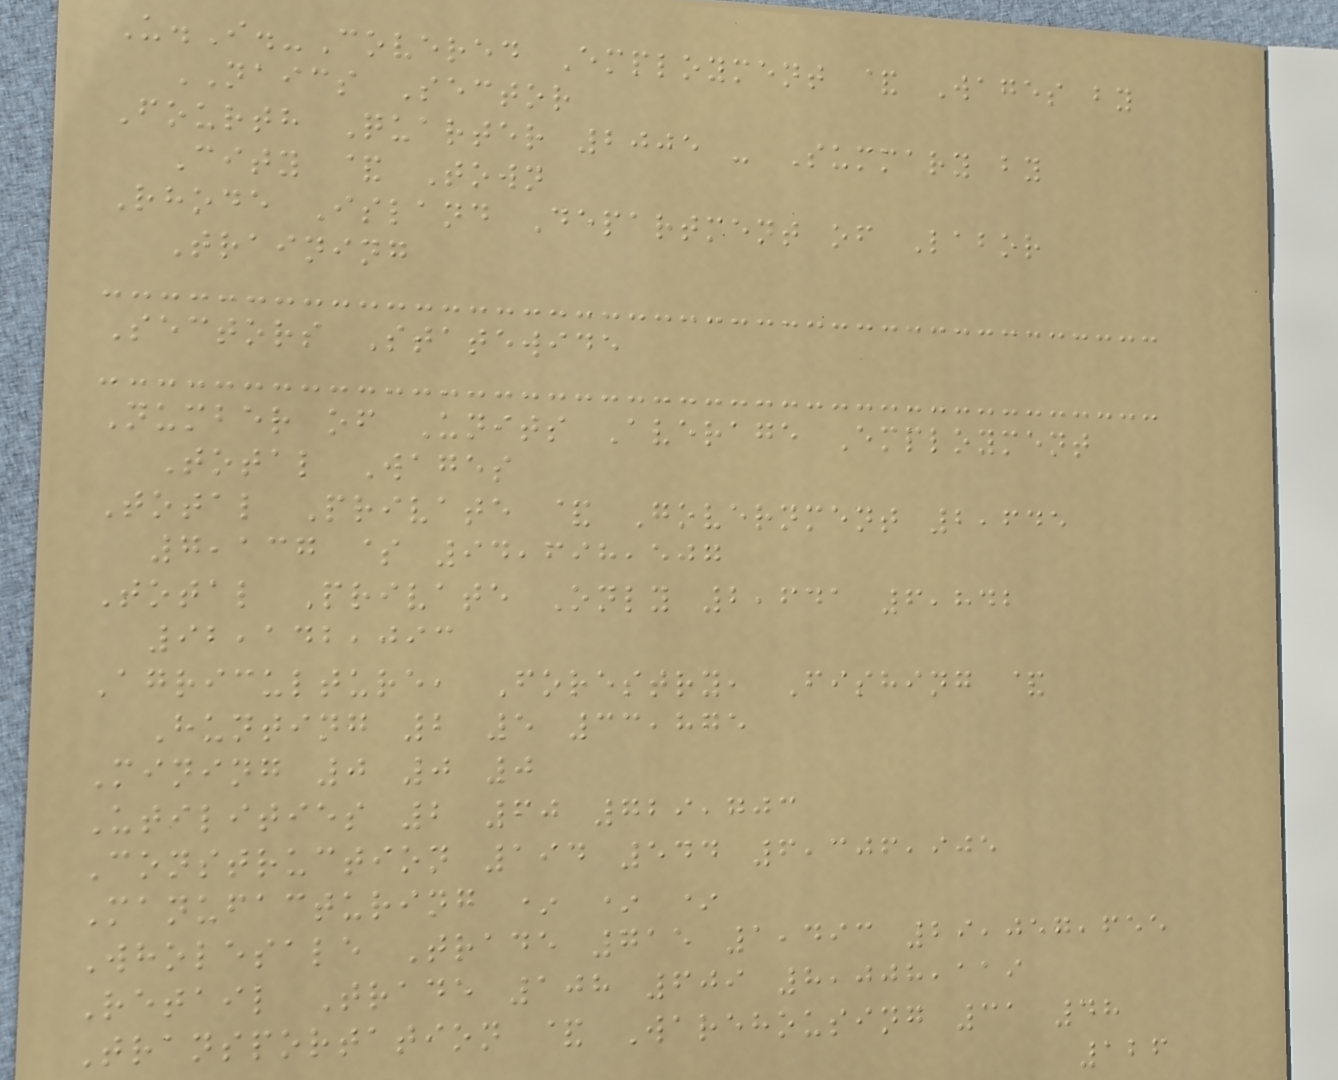U.I.-Covered Employment & Wages by
NAICS Sector
Fourth Quarter 2005 - Summary by
City & Town
Rhode Island Department of Labor
Training
Sectors Statewide
Number of Units Average Employment
Total Wages
Total Private & Government 2,645
7,137 $ 94,698,507
Total Private Only 2,641 6,842
92,142,093
Agriculture, Forestry, Fishing &
Hunting 2 5 33,875
Mining 0 0 0
Utilities 2 60 729,703
Construction 194 544 6,306,905
Manufacturing * * *
Wholesale Trade 715 1,493 29,057,655
Retail Trade 108 609 8,008,119
Transportation & Warehousing 31 48
126
